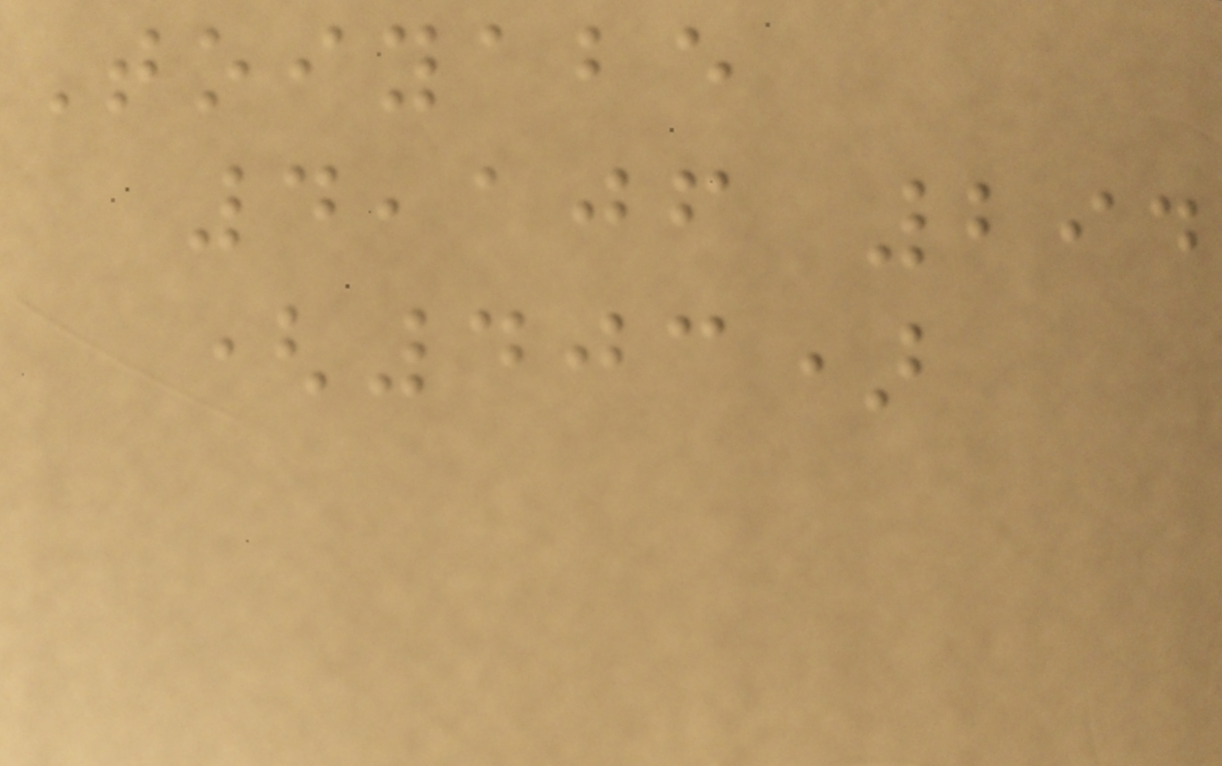Toiyabe
4,106 294
(403)
